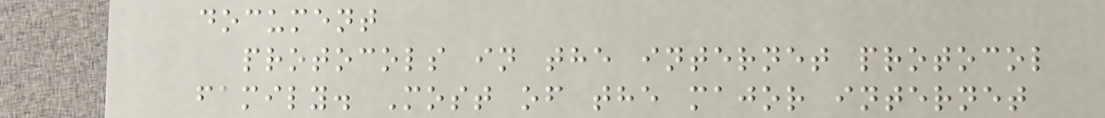document
protocols in the internet protocol
family. Most of the major internet
